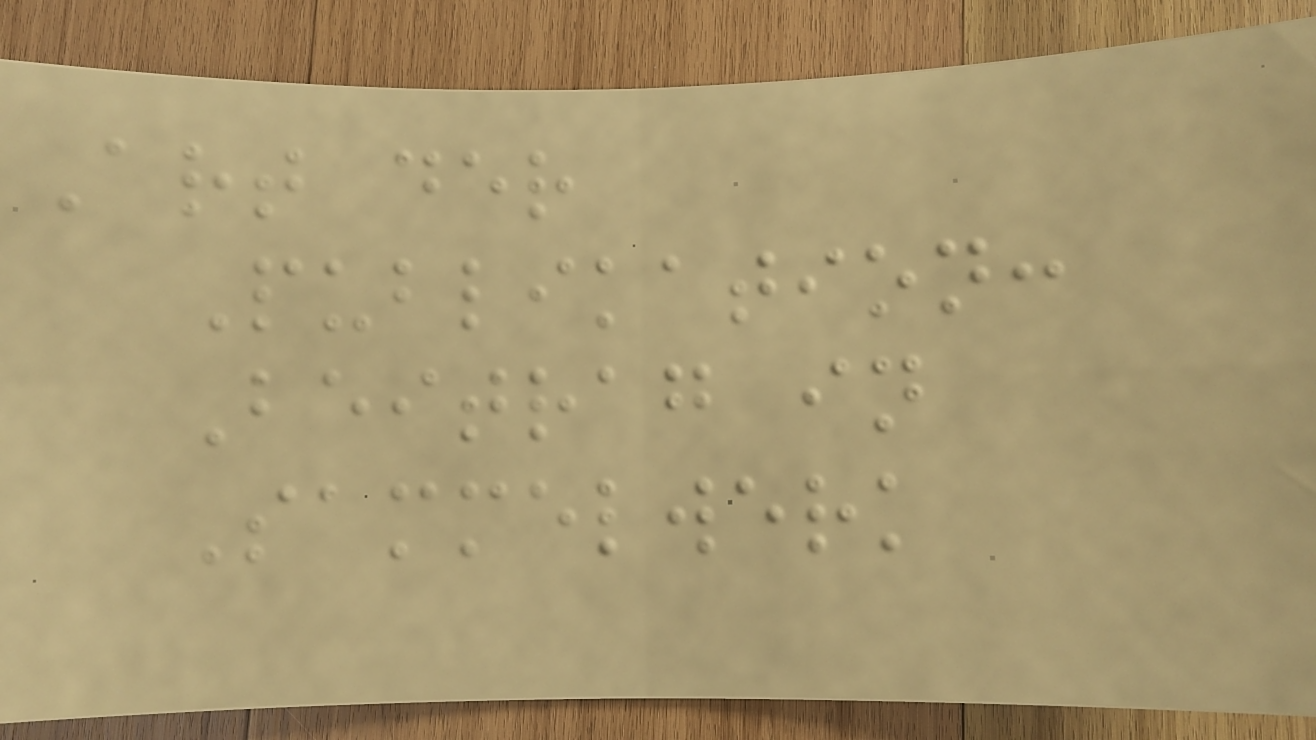Art der
Publikation:
Beitrag in
Sammelwerk
